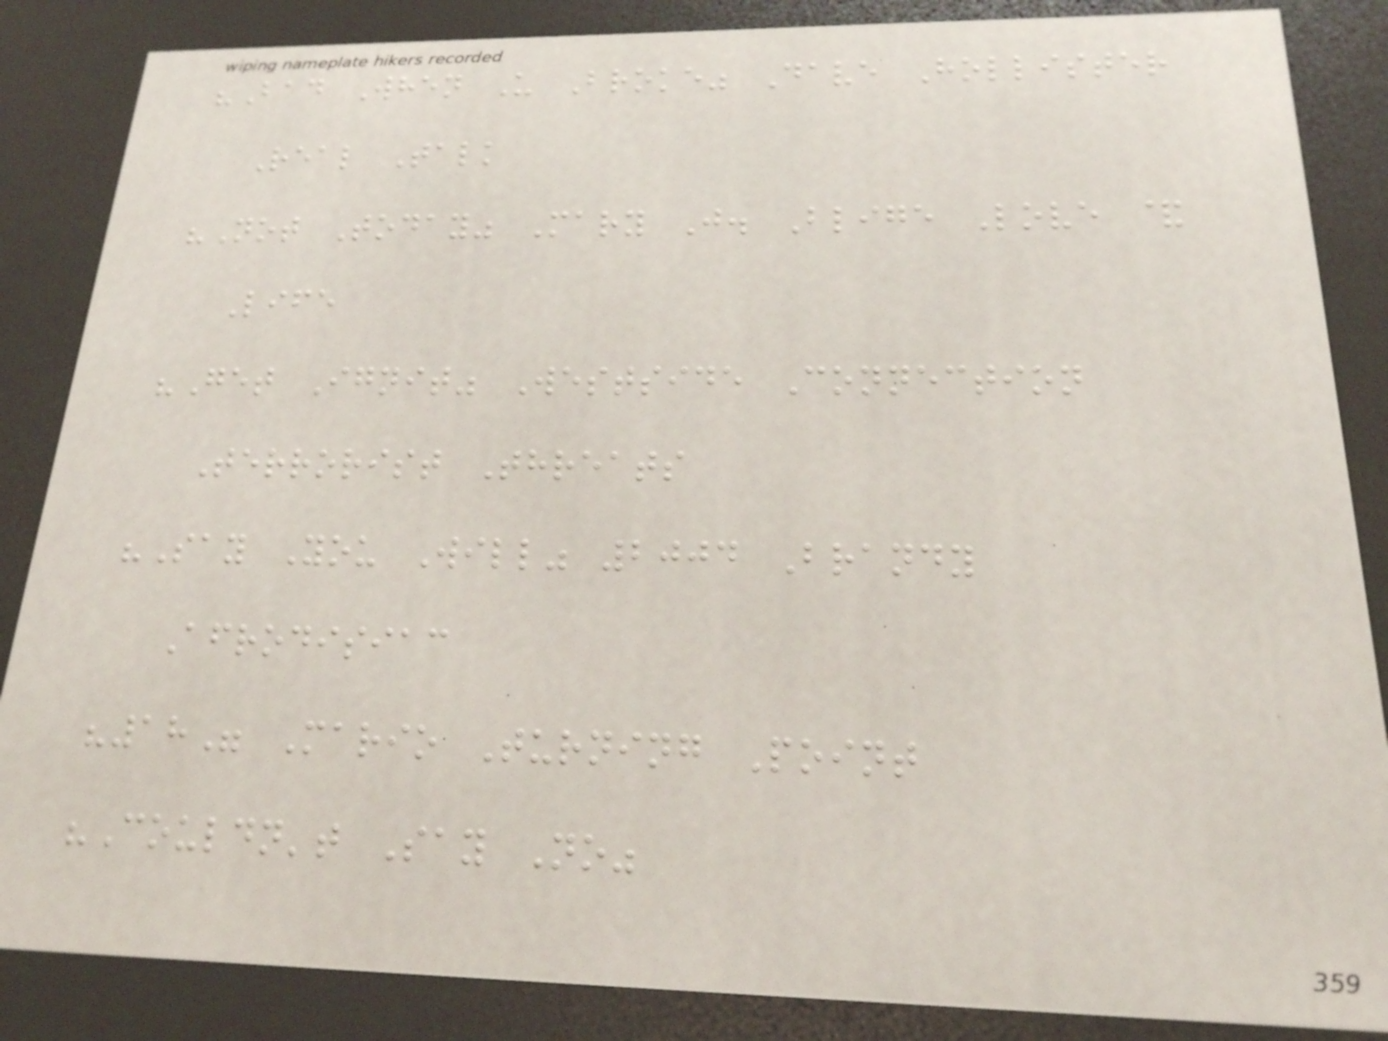"Bad When U Broke" Dave Hollister
Real Talk
"Not Today" Mary J. Blige Love &
Life
"Get Ignit" Westside Connection
Terrorist Threats
"Say You Will" 2004 Brandy
Afrodisiac
"18" Mario Turning Point
"Couldn't Say No"
